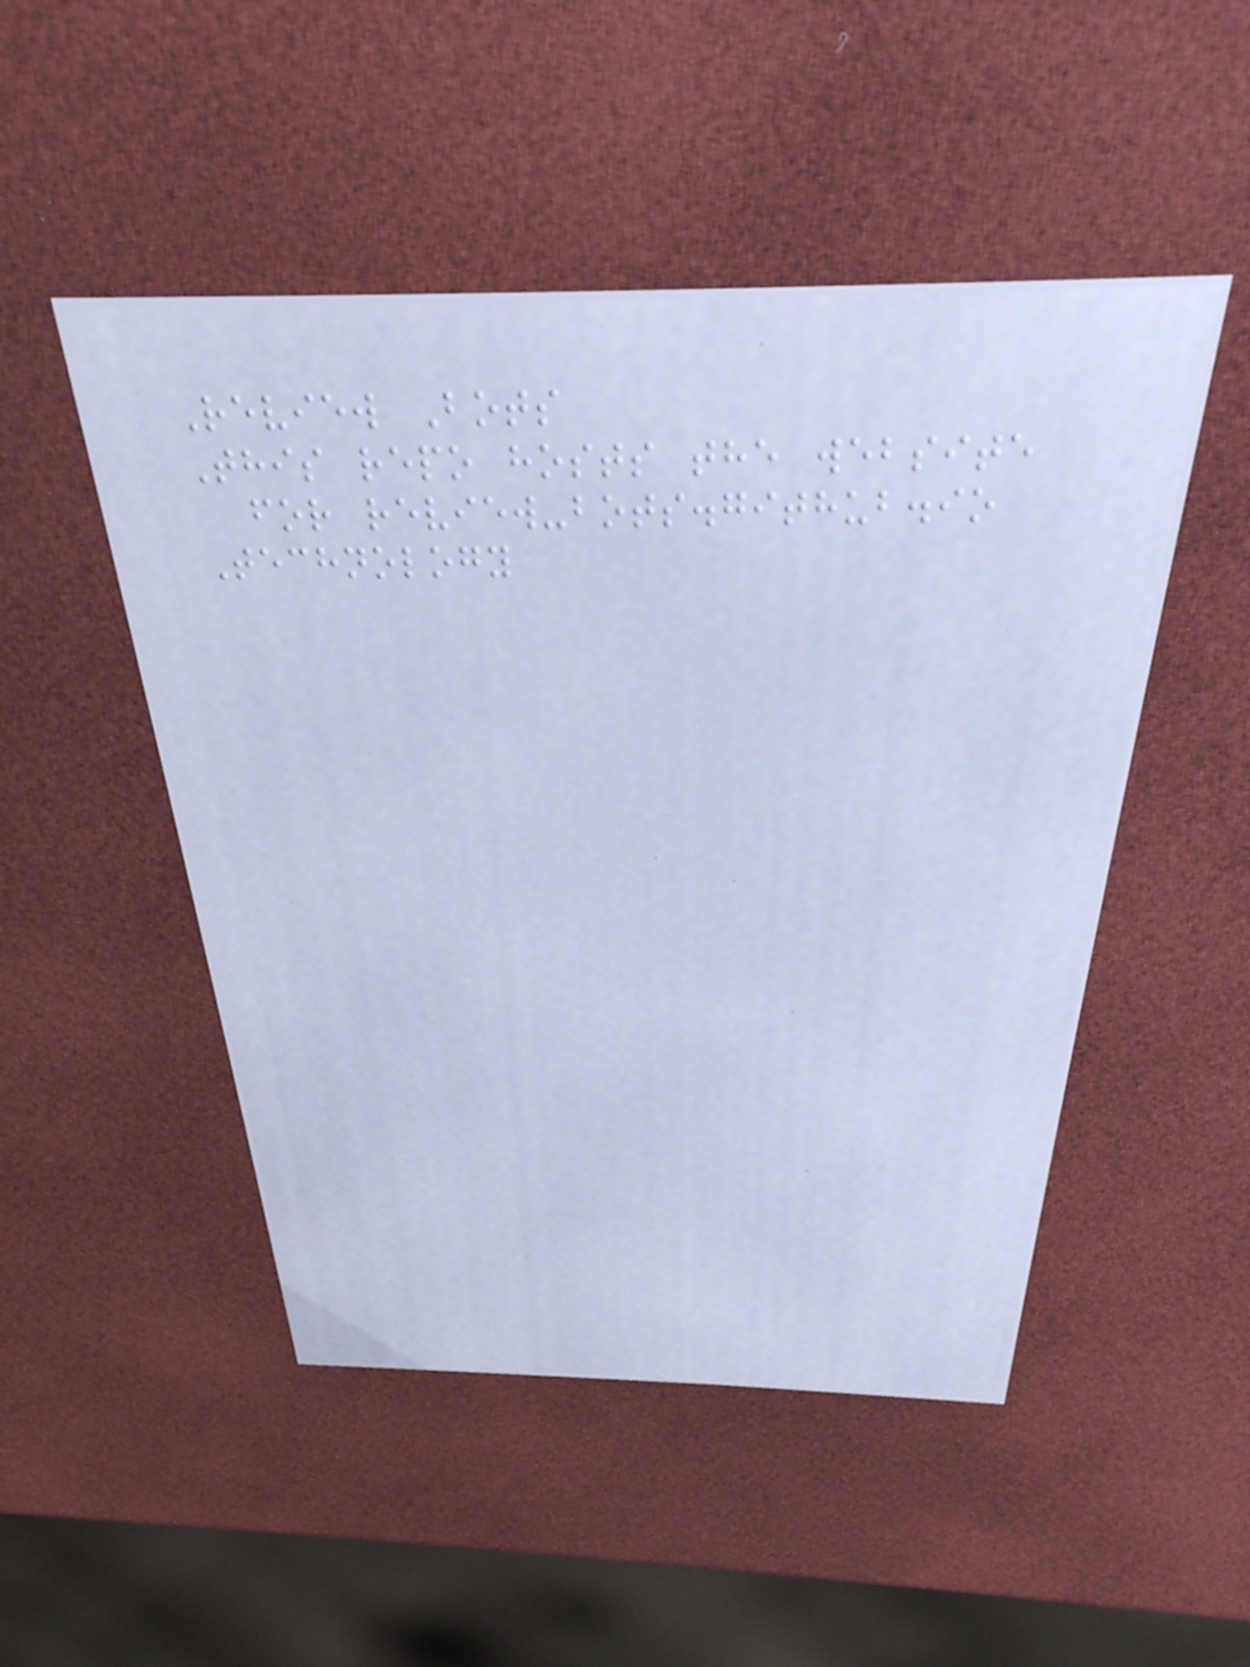Review Bots
This repo hosts the website
for review-bots.github.io
Technology
